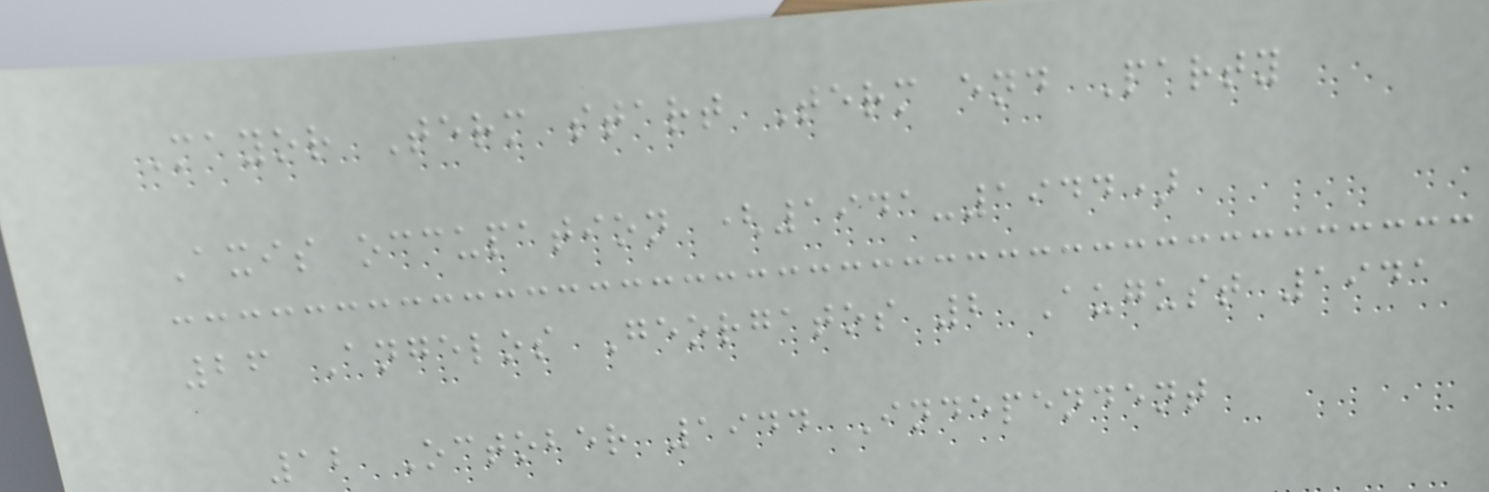Mayor Term start Term end Party
Axis occupation (1941-1944)
26 Angelos Georgatos 2 August 1941
12 October 1944 Independent
